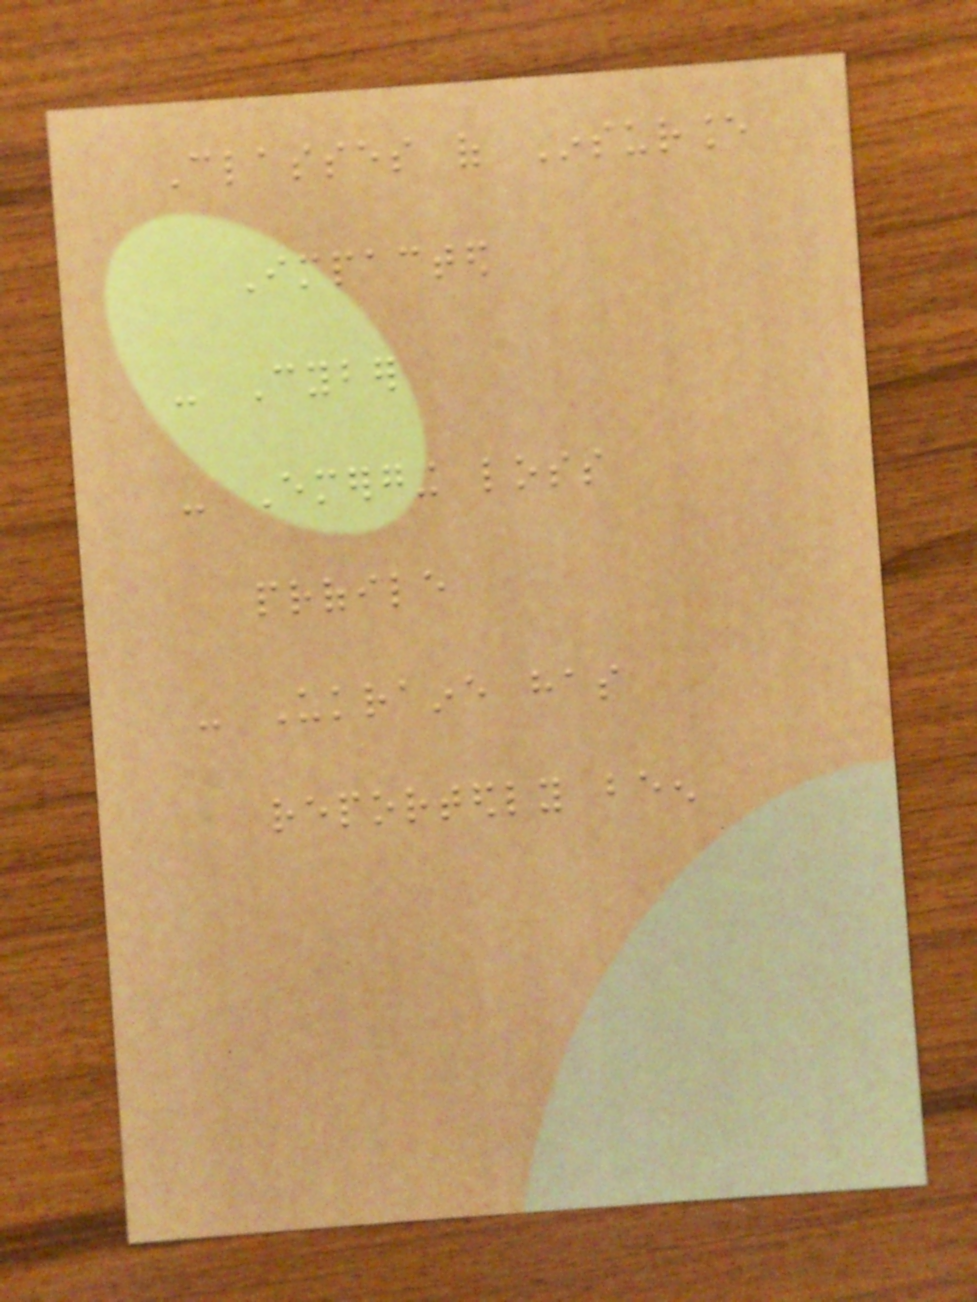Classes of Insurance
Impacted
- Cyber
- Emerging loss
profile
- Ukraine has
reportedly been
